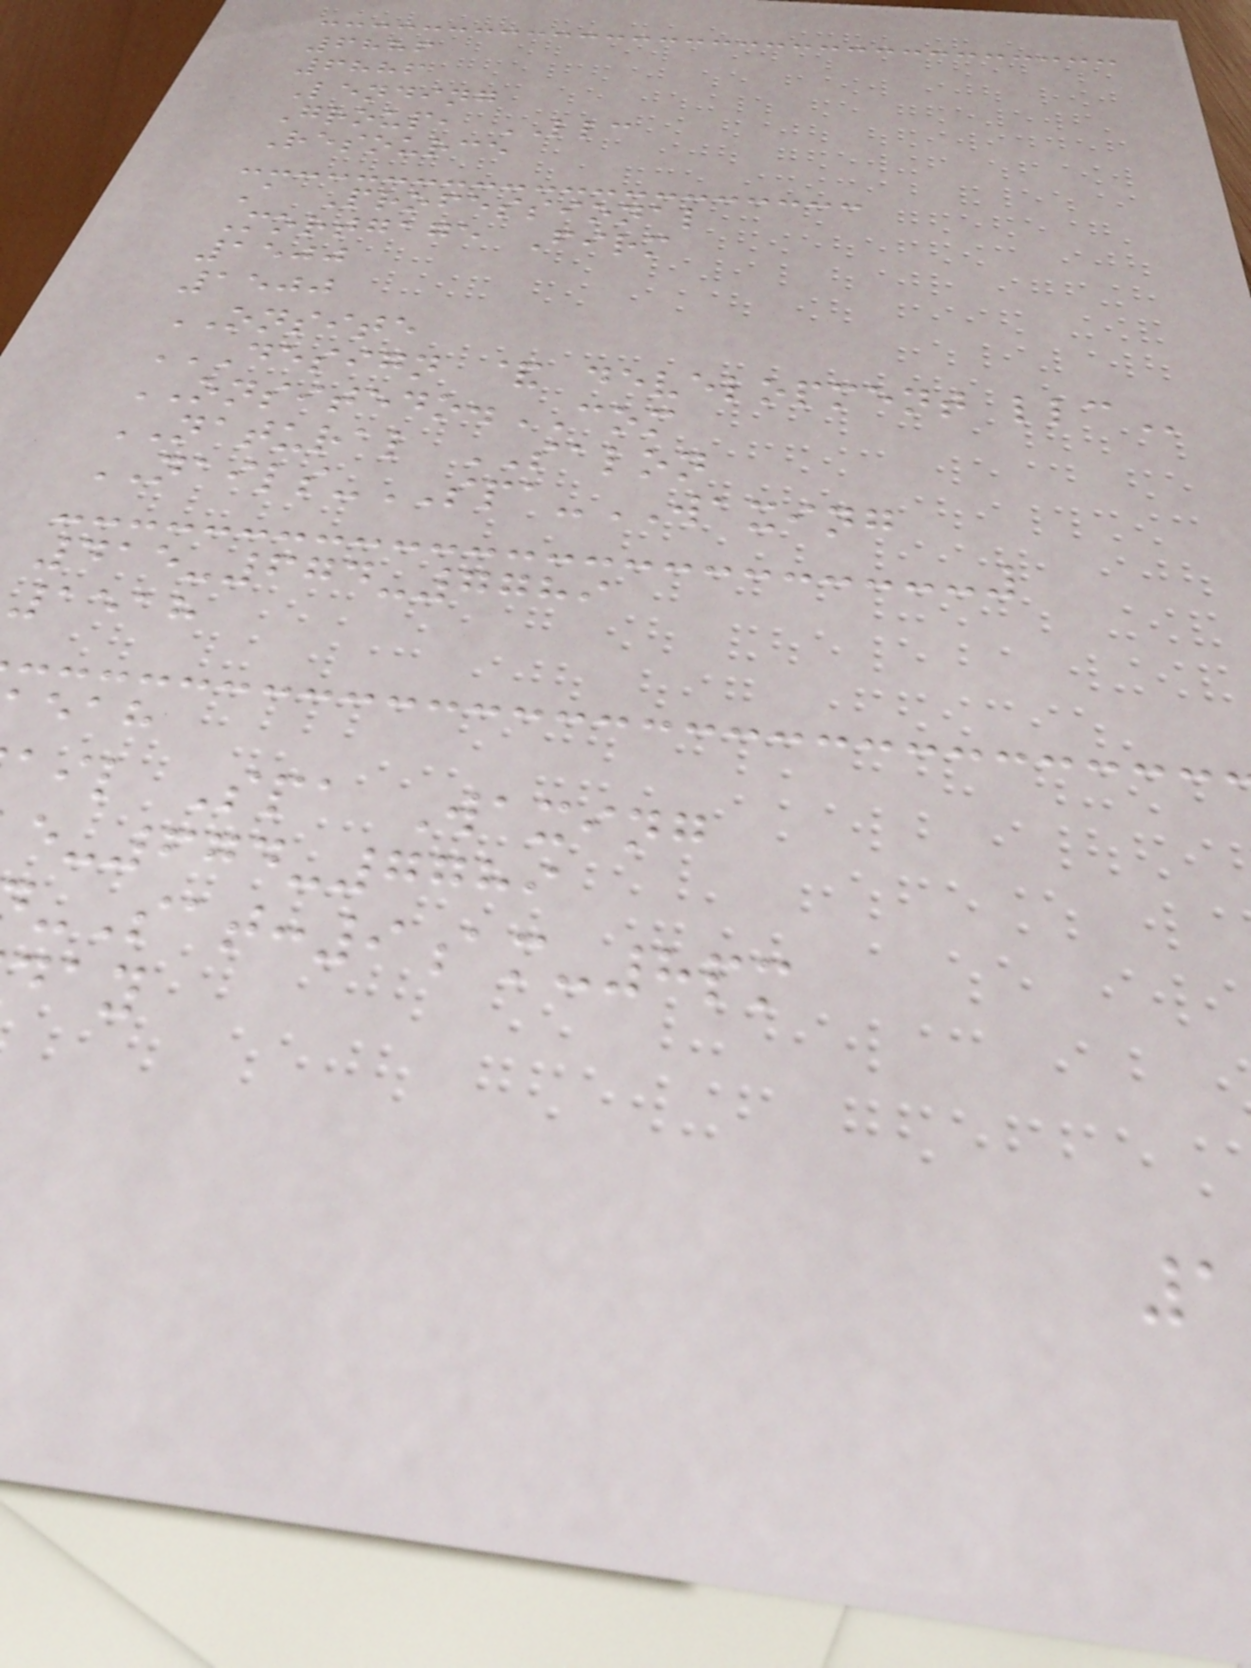6886
6886
Lending
Group, LLC
Resource
A Professional
Mortgage Firm
1500
1500
ONSITE
DESIGN & DEVELOPMENT LLC
ONSITEDO.COM
NATURAL SALON
NAILS-SPA-WAXING
415-674-7789
1518
ail Spa Waxing
-674-7789
-Sat:9am-8pm
